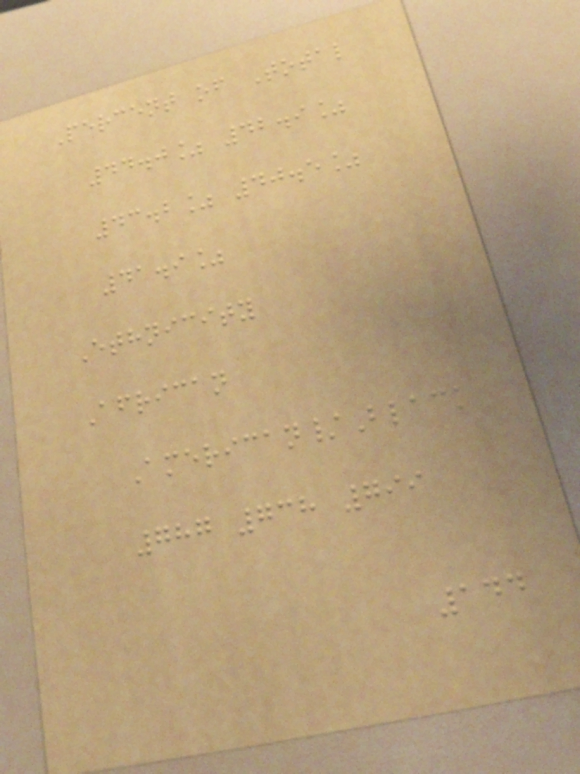Percent of Total
44.0% 42.9%
43.2% 40.5%
41.9%
Ethnicity
African
American/Black
787 738 799
144
